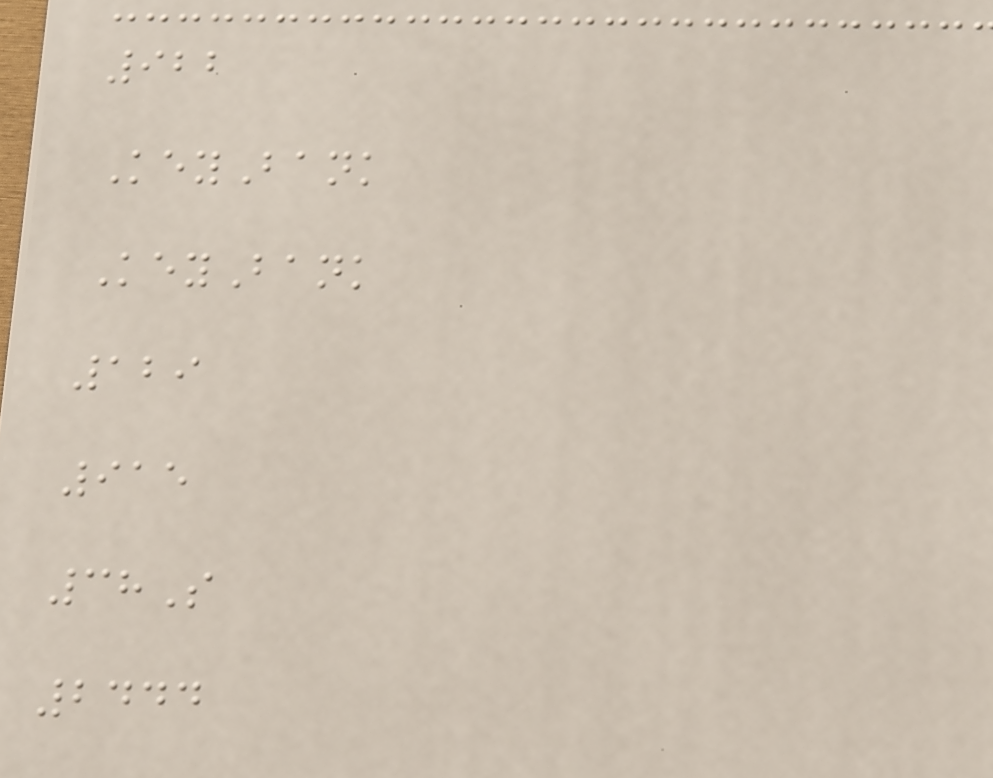922
KeyBank
KeyBank
129
915
38S
2444
